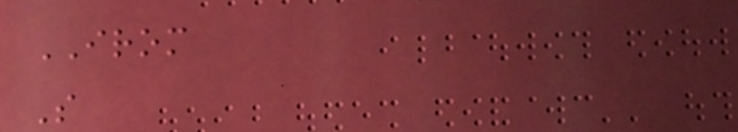IROM
S
